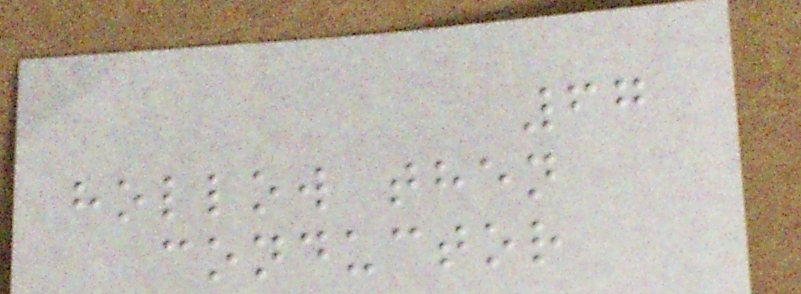67
hollow then
conductor
